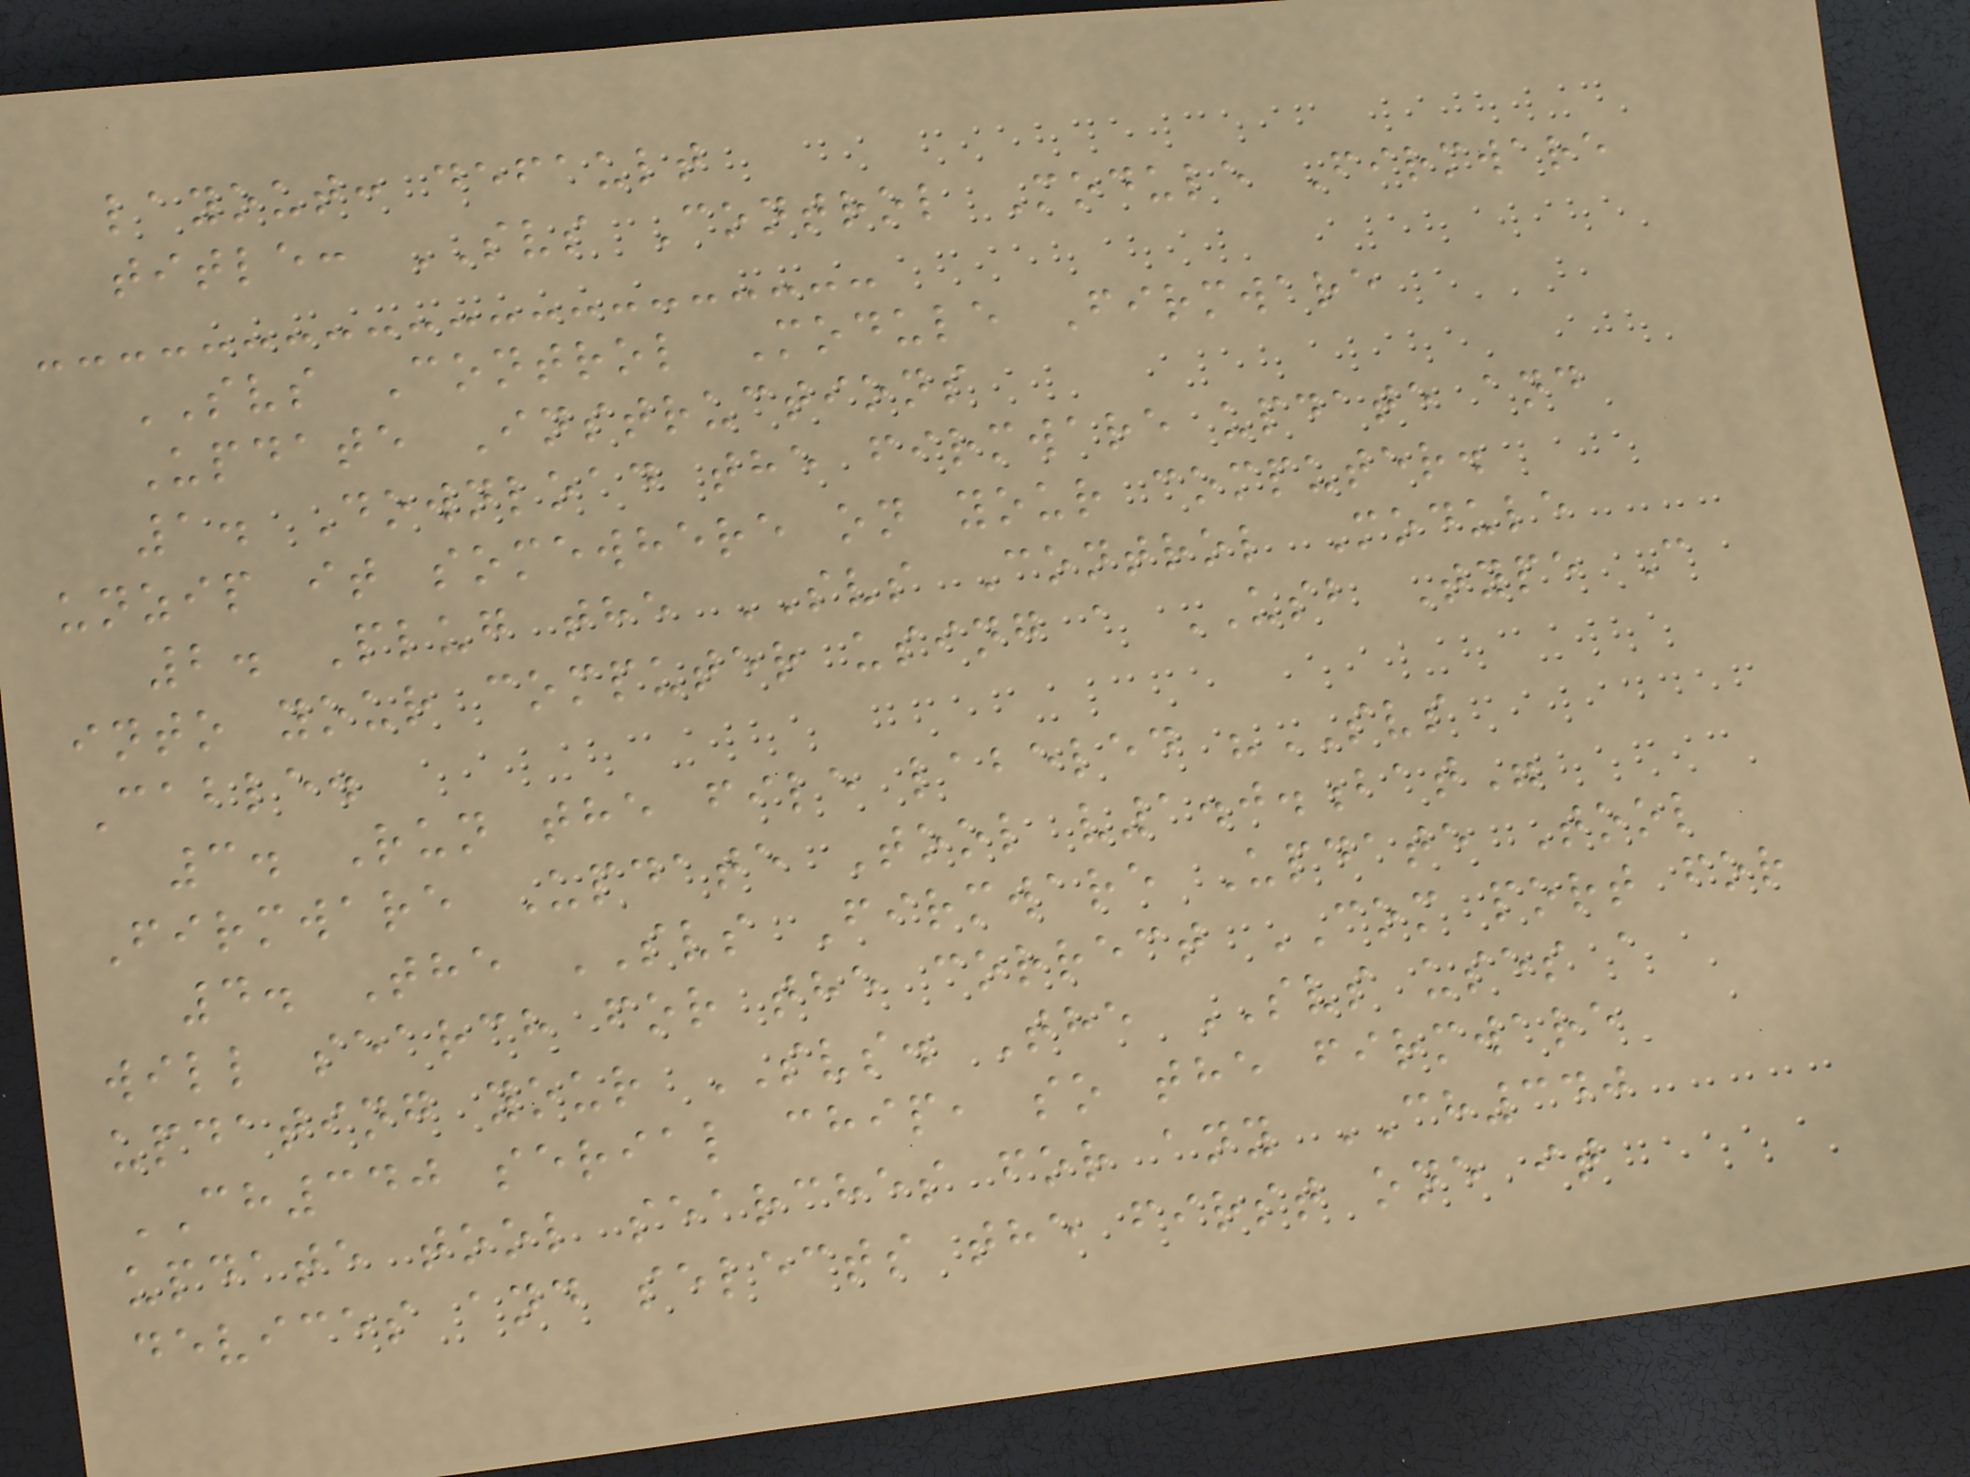layout: default
title: SVS Control Module Firmware
SVS Control Module Firmware
Update Instructions
1. Download the firmware update and
unzip it somewhere on your computer.
2. Plug the SVS Control Module
into your computer using a USB Type C
Cable.
3. Run the file labeled "SVS
Firmware Update Tool v1.0.bat"
4. The SVS Firmware Update Tool
will search for the correct COM port for
updating your SVS. The SVS uses a
CH340 serial chip, so the firmware
update tool searches for any CH340
devices and selects the first one it
